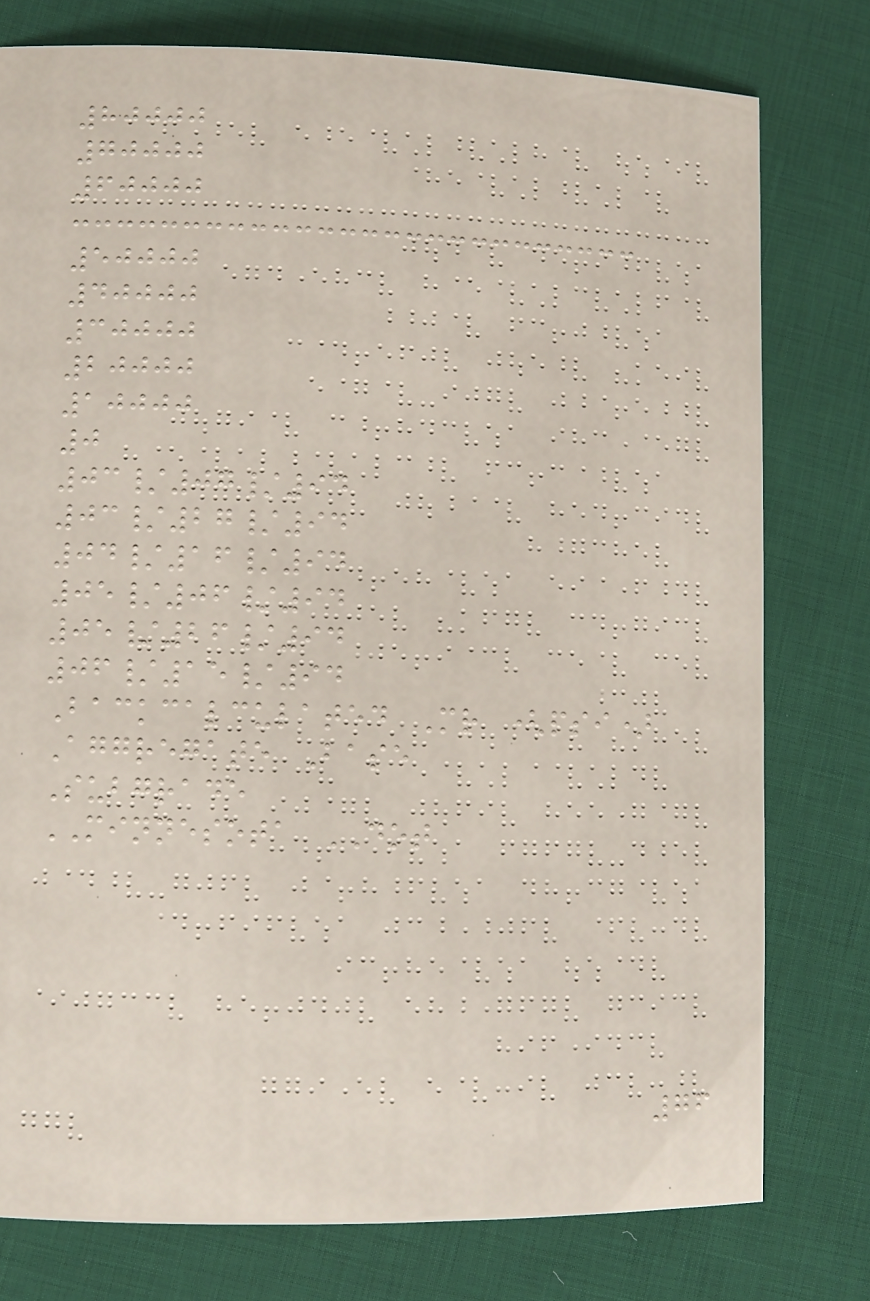80000
70000
60000
50000
40000
30000
20000
10000
0
03/07/94
03/27/94
04/16/94
05/06/94
05/26/94
06/15/94
Backcalculated Mr (psi)
Aggregate Base
Subgrade
MINNESOTA DOT
76
